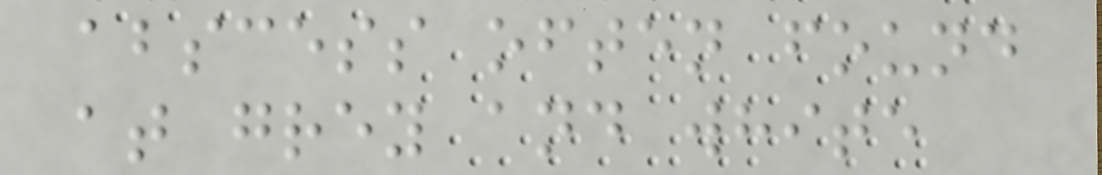abscess often found
at grey and white
